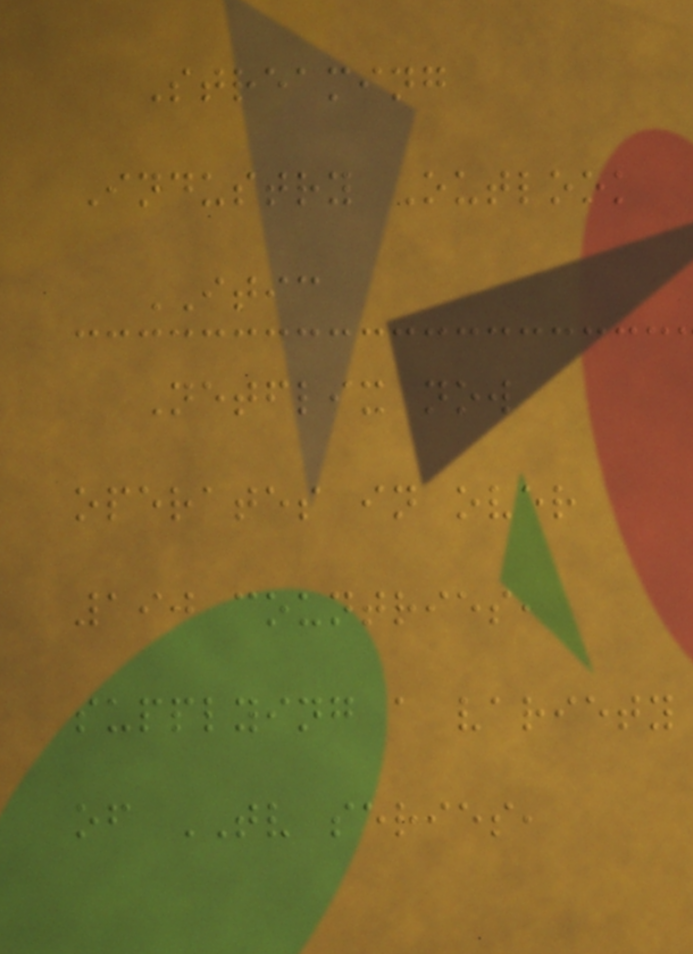Streaming
Industry Outlook
ITIC
Netflix now
operates in over
190 countries,
supplying a variety
of TV series,
